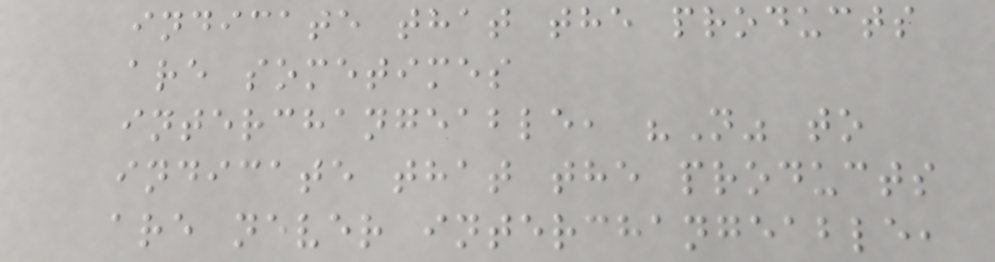indicate that the products
are sometimes
interchangeable, "N" to
indicate that the products
are never interchangeable,
